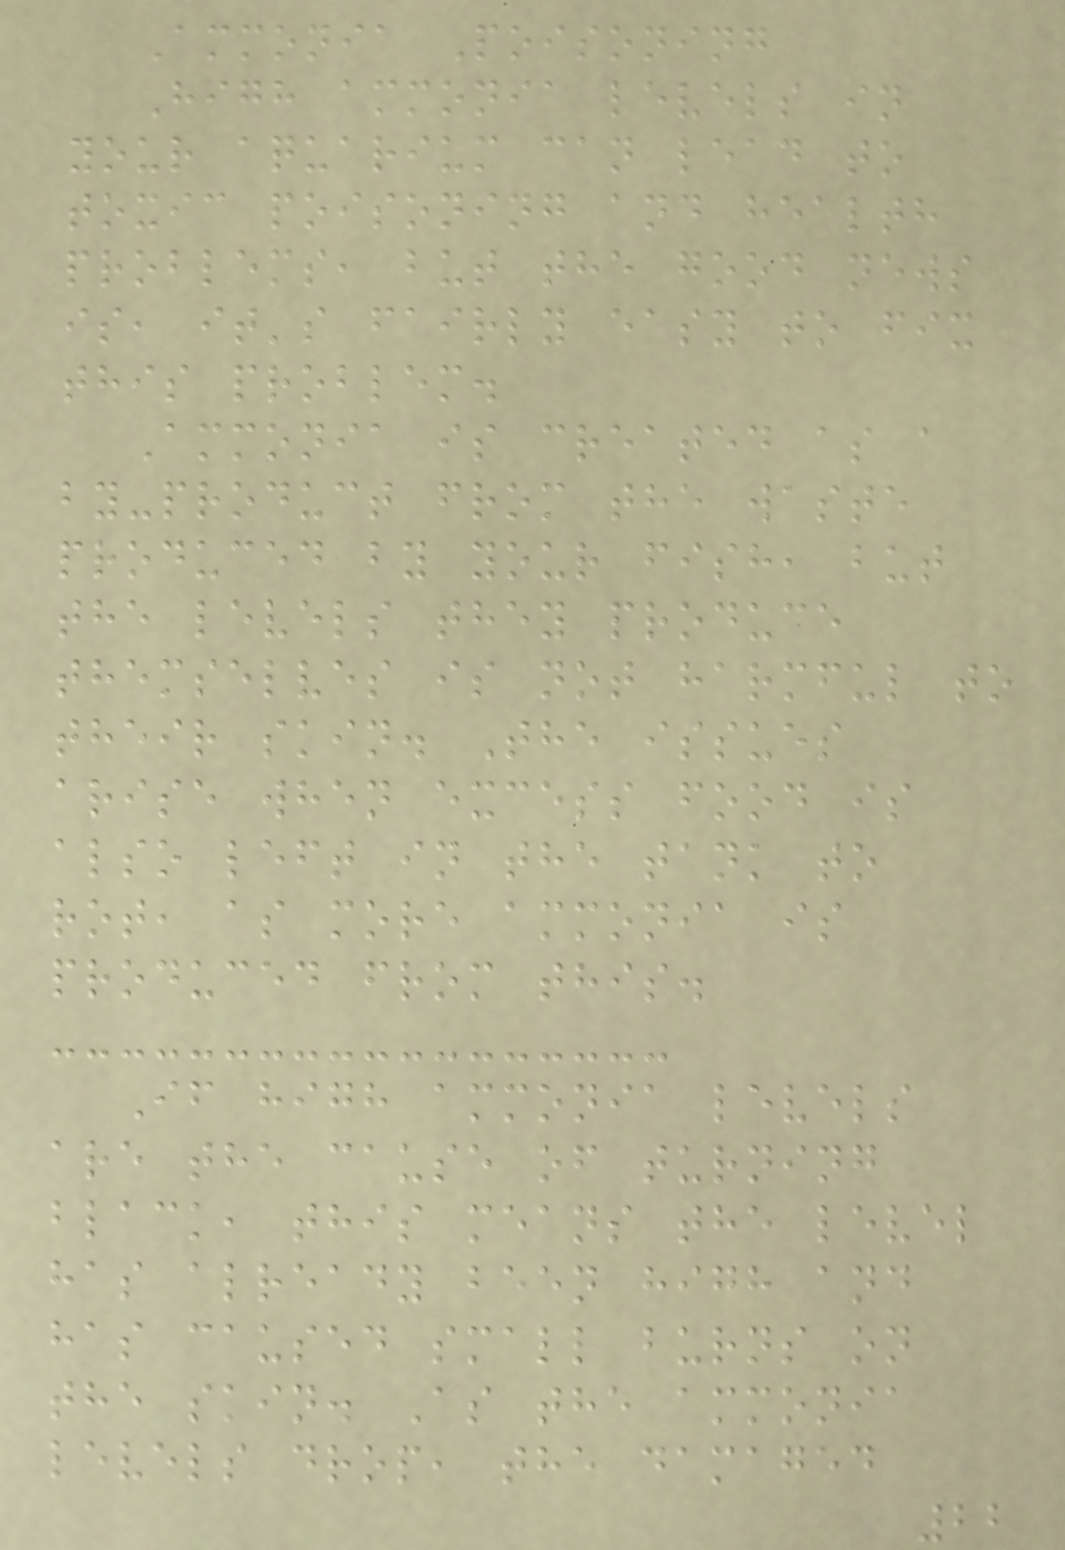Ammonia Poisoning
High ammonia levels in
your aquarium can lead to
toxic poisoning and health
problems, but the good news
is, it's fairly easy to fix
this problem.
Ammonia is created as a
by-product from the waste
produced by your fish, but
the levels they produce
themselves is not harmful to
their skin. The issues
arise when excess food is
also left in the tank to
rot, as more ammonia is
produced from this.
If high ammonia levels
are the cause of turning
black, this means the level
has already been high and
has caused small burns on
the skin. As the ammonia
levels drop, the damaged
22
